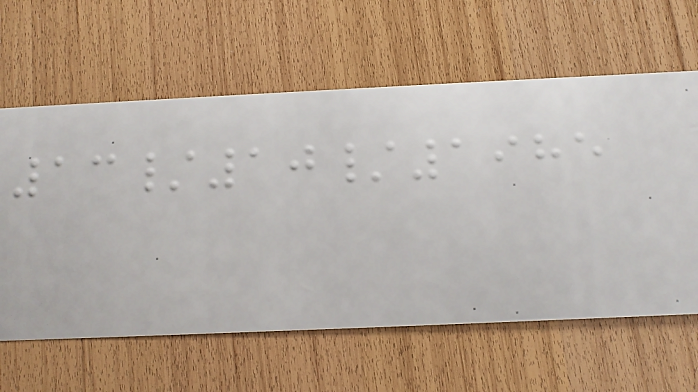13/10/1985
